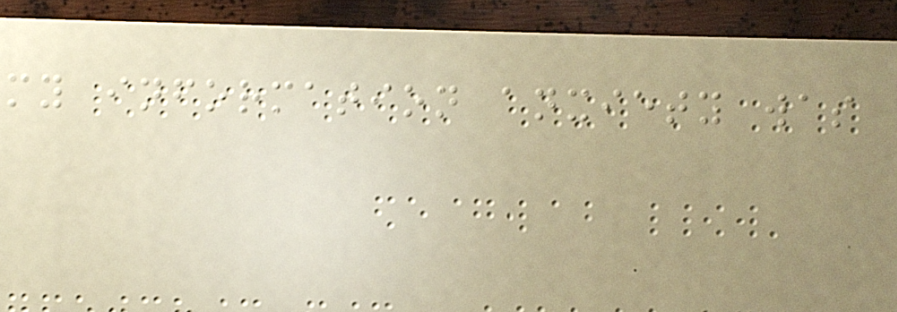my information anxiety was
